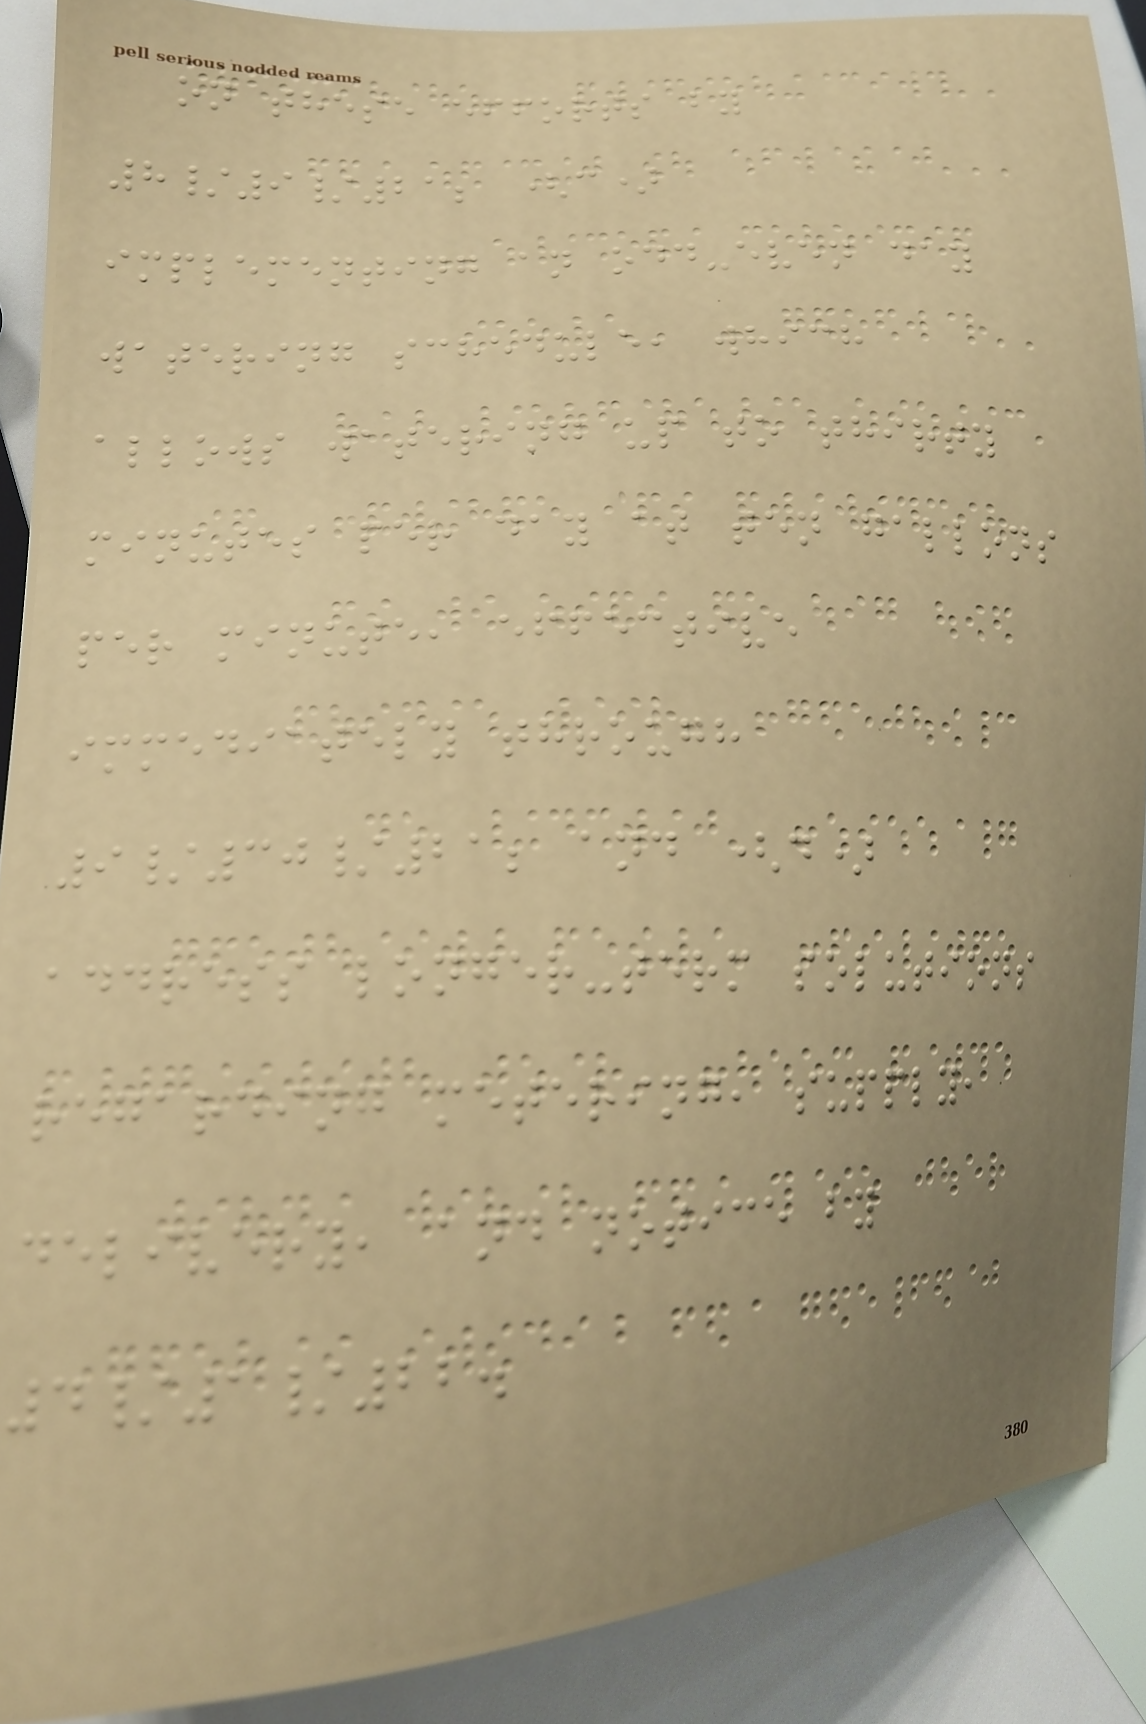on these efforts by
8/9/21; (c)
implementing an odd-even day
watering schedule, which
allows watering up to thirty
minutes per day at ten gallons
per minute, effective
immediately through
9/30/21; and (d)
address longer-term solutions
regarding metering, supply,
delivery, and notice by
4/1/22.
